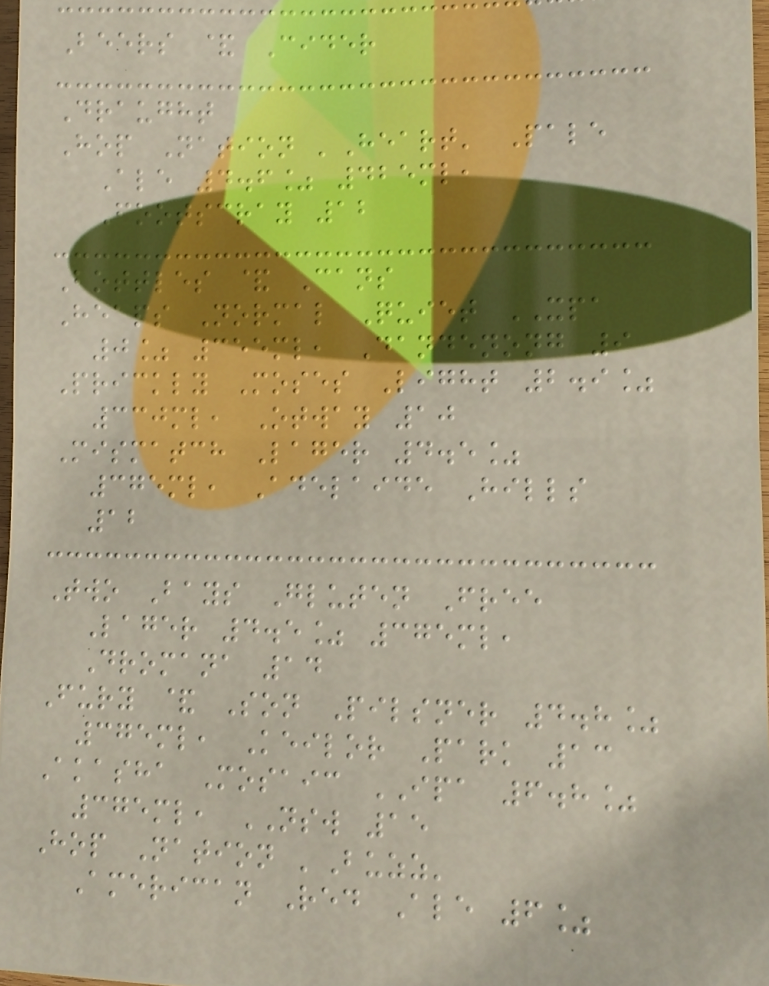Beers & Cider
Draught
Hop Nation 'Heart' Pale
Ale 4.6% 425ml,
Footscray 12
Bottles & Cans
Heaps Normal Quiet XPA
0% 355ml, Dandenong 9
Prickly Moses Light 2.9%
330ml, Otway 10
Mismatch Lager 4.5%
375ml, Adelaide Hills
12
Two Bays Gluten Free
Lager 4.5% 375ml,
Dromana 14
Fury & Son Pilsner 4.8%
375ml, Keilor Park 13
Akasha Mosaic IPA 6.8%
375ml, NSW 15
Hop Nation 'Buzz'
American Red Ale 6%
